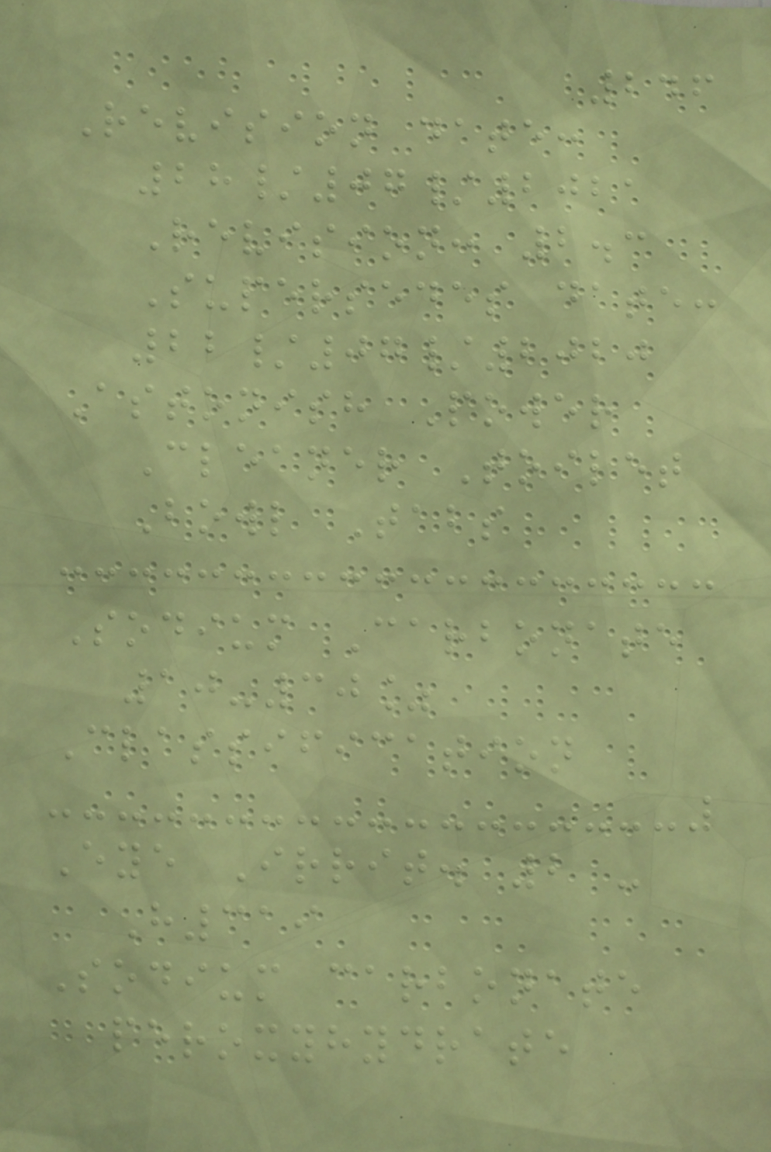246
Revision date:
28/07/2021
Revision: 2.3
Supersedes date:
22/07/2020
Astonish Power
Cleaner Toilet
Bowl Tabs
Sodium Carbonate
10-30%
Classification
Eye Irrit. 2 -
H319
Sodium carbonate
peroxyhydrate
